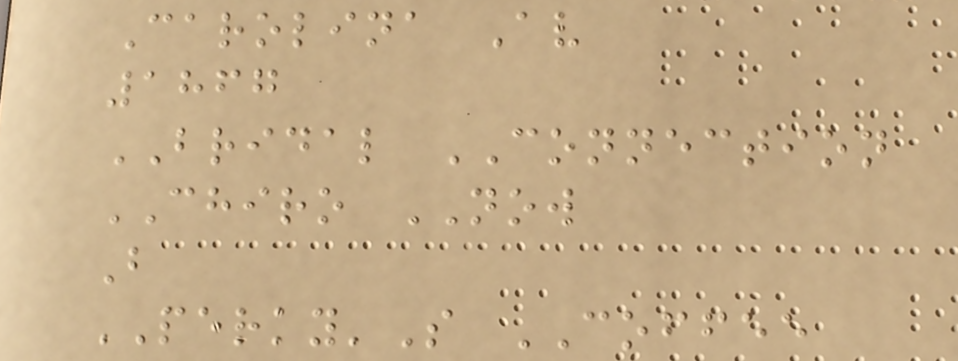Carolina Av
1867
BRIDAL CONNECTION
CHIRO NOW
B
PERKY'S COFFEE
